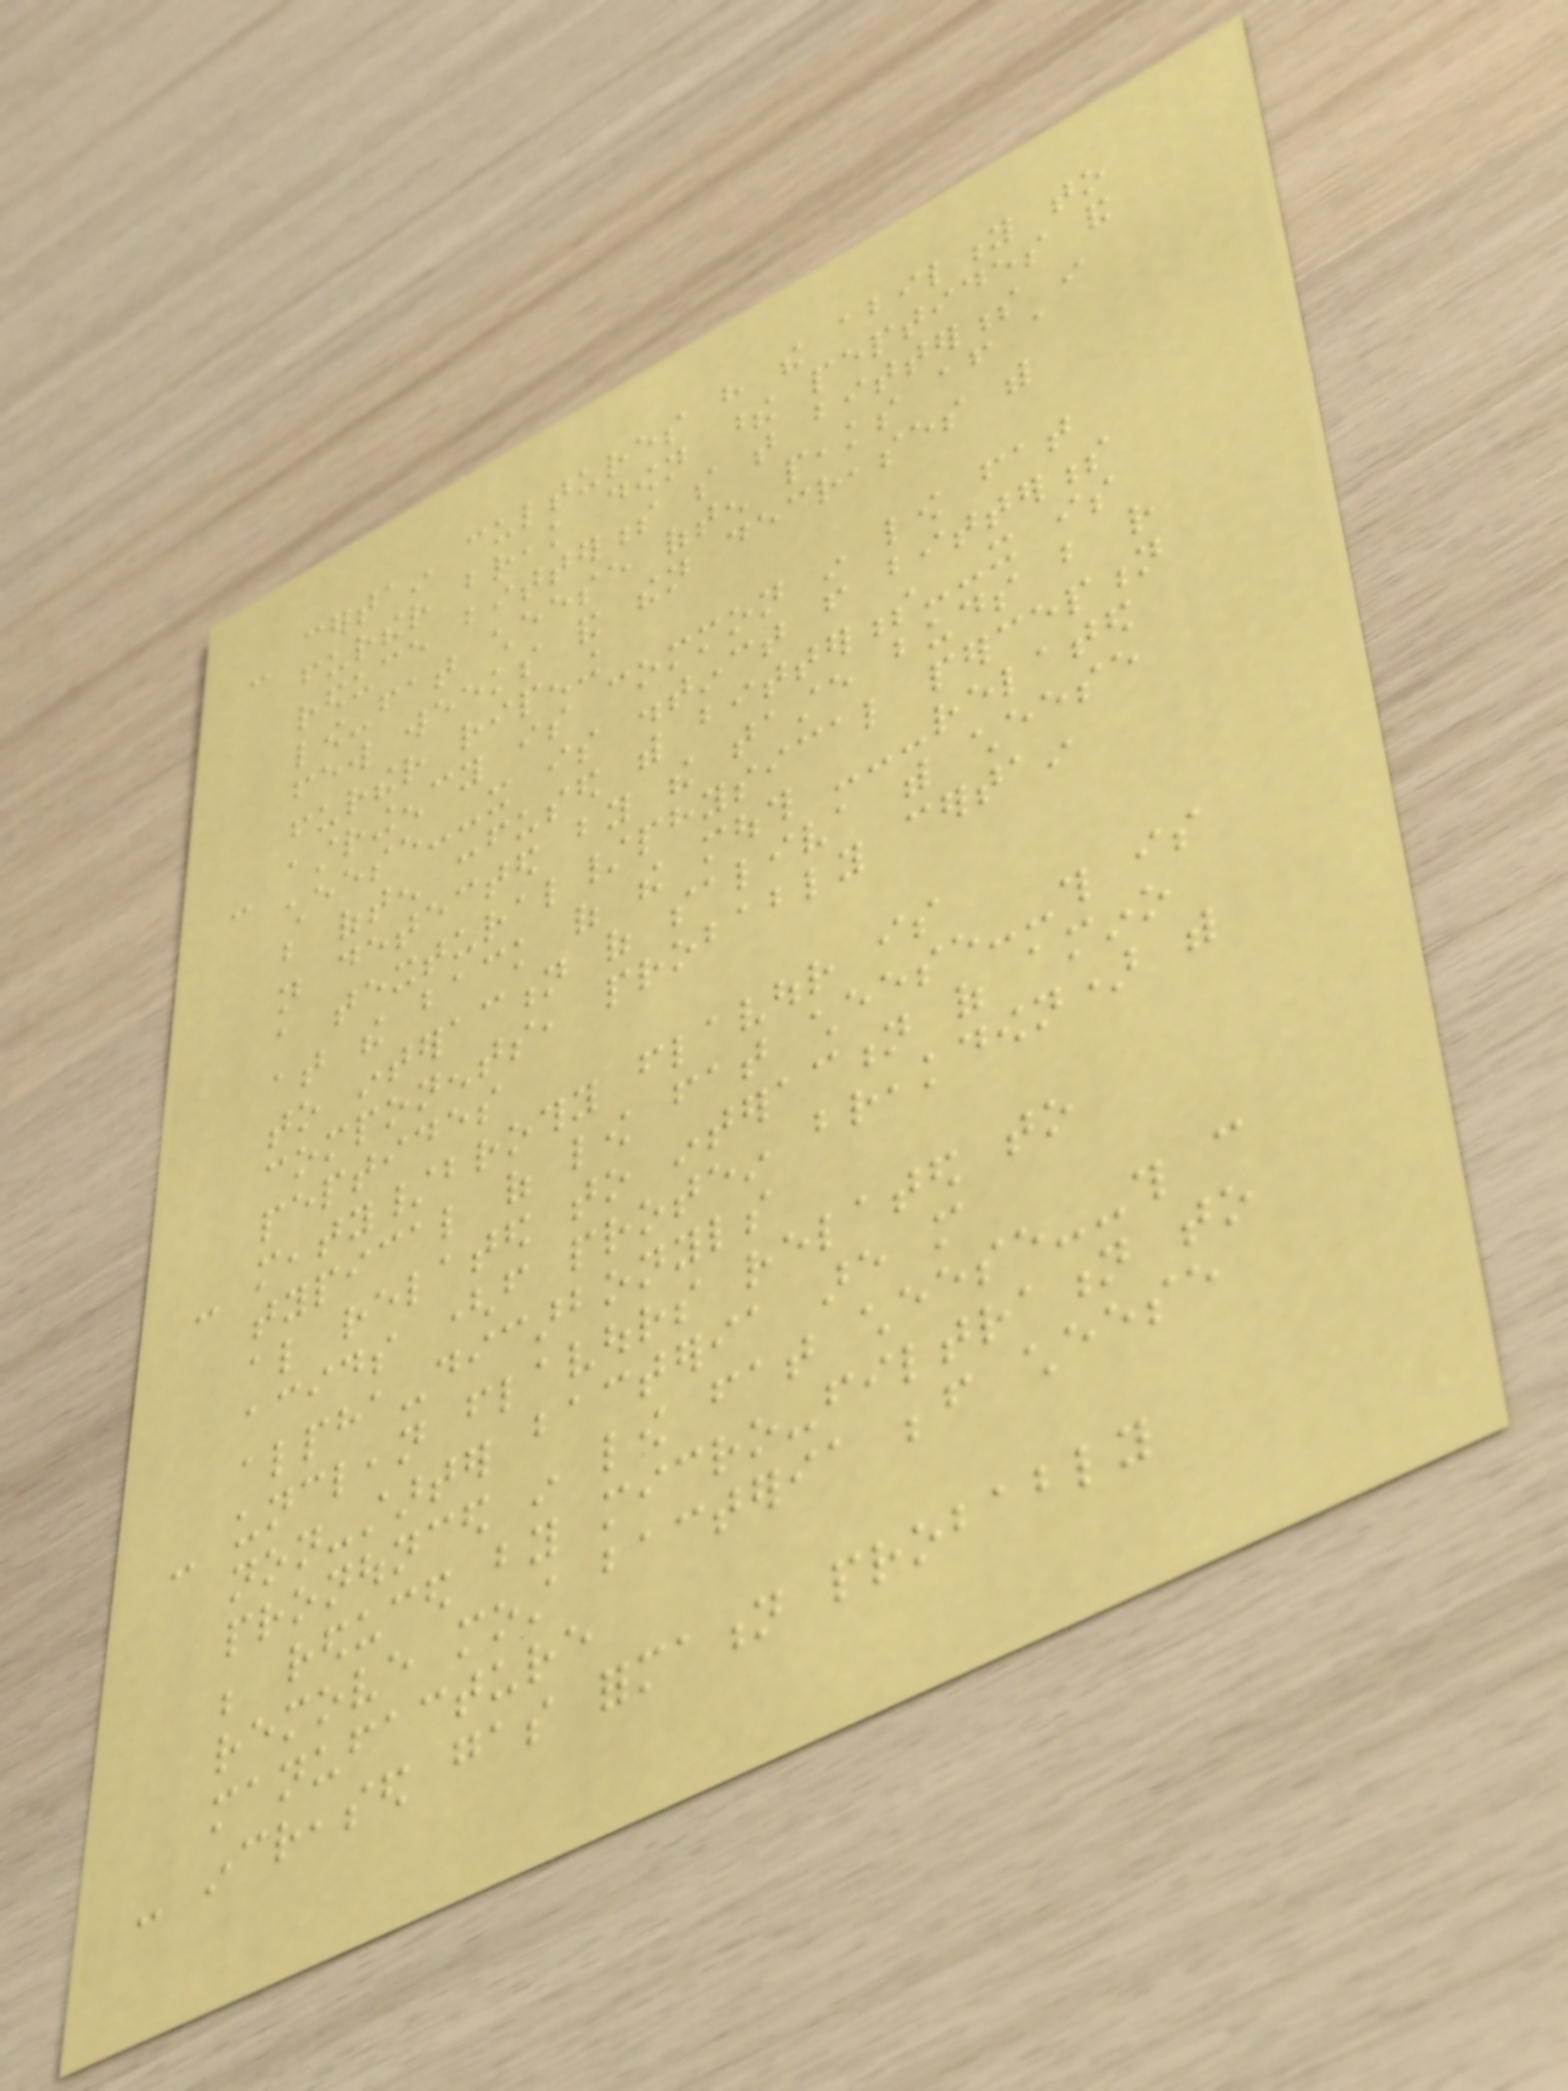- certain cultures have the ability to
further break down these peptides and
reduce bitterness so that bitterness in
low-fat cheese often peaks after a
few weeks and then decreases with
further ripening
- astringency is common in low fat
cheese--it is distinct from bitterness
but often confused with bitterness--it is
not detected by the taste buds but rather
a textural/physical perception
at the back of the mouth ---related
to interaction of saliva with cheese
components, probably certain
peptides
- meaty/brothy flavour is
typical of low fat cheese--this is
also related to interaction of amino
acids (from protein breakdown) with
alpha-dicarbonyls
- unclean flavours related to
non-starter bacteria are more
pronounced in low fat cheese--this can
be reduced by micro-filtration to
remove most bacteria before cheese
manufacture
- increased gas formation probably
